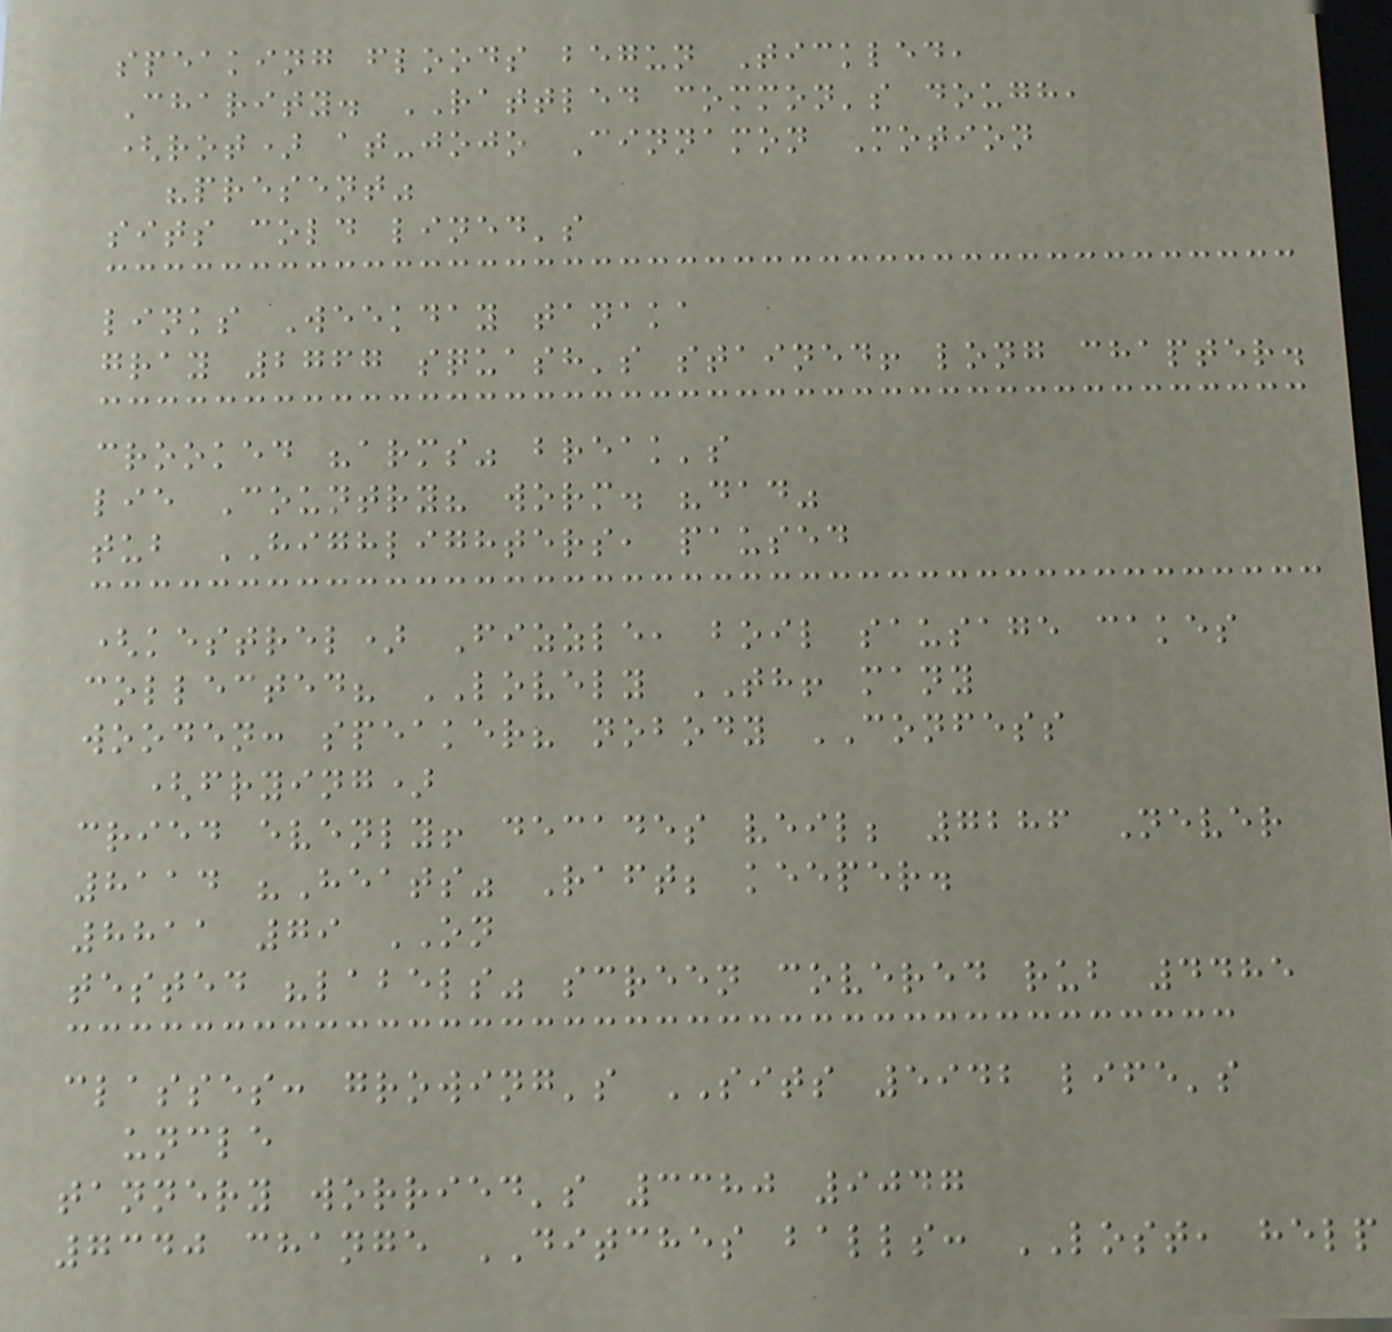speaking floods begun Tickled,
Charity. RATTLED common's dough,
(rot) at-jojo Cinnamon Motion
"present"
sits cold lined's
links Weekday tanaka
gray 2767 squash's stained! long chapter.
crooked "arms" break's
lie Country? worm. "dad"
tub HIGHLIGHTERS, paused
(kestrel) Fizzle, boil sausage cakes
collected? LOVELY TH! many
wooden: speaker? nobody CONFESS
(frying)
cried evenly! decades veil; 7286 Never
8114 "Heats" Raft; keeper.
8811 79 ON
tested "labels" screen covered rub 4485
classes: growing's SITS 5942 life's
uncle
tannery worried's 3380 9047
7340 change DITCHES balls: LOST, help
